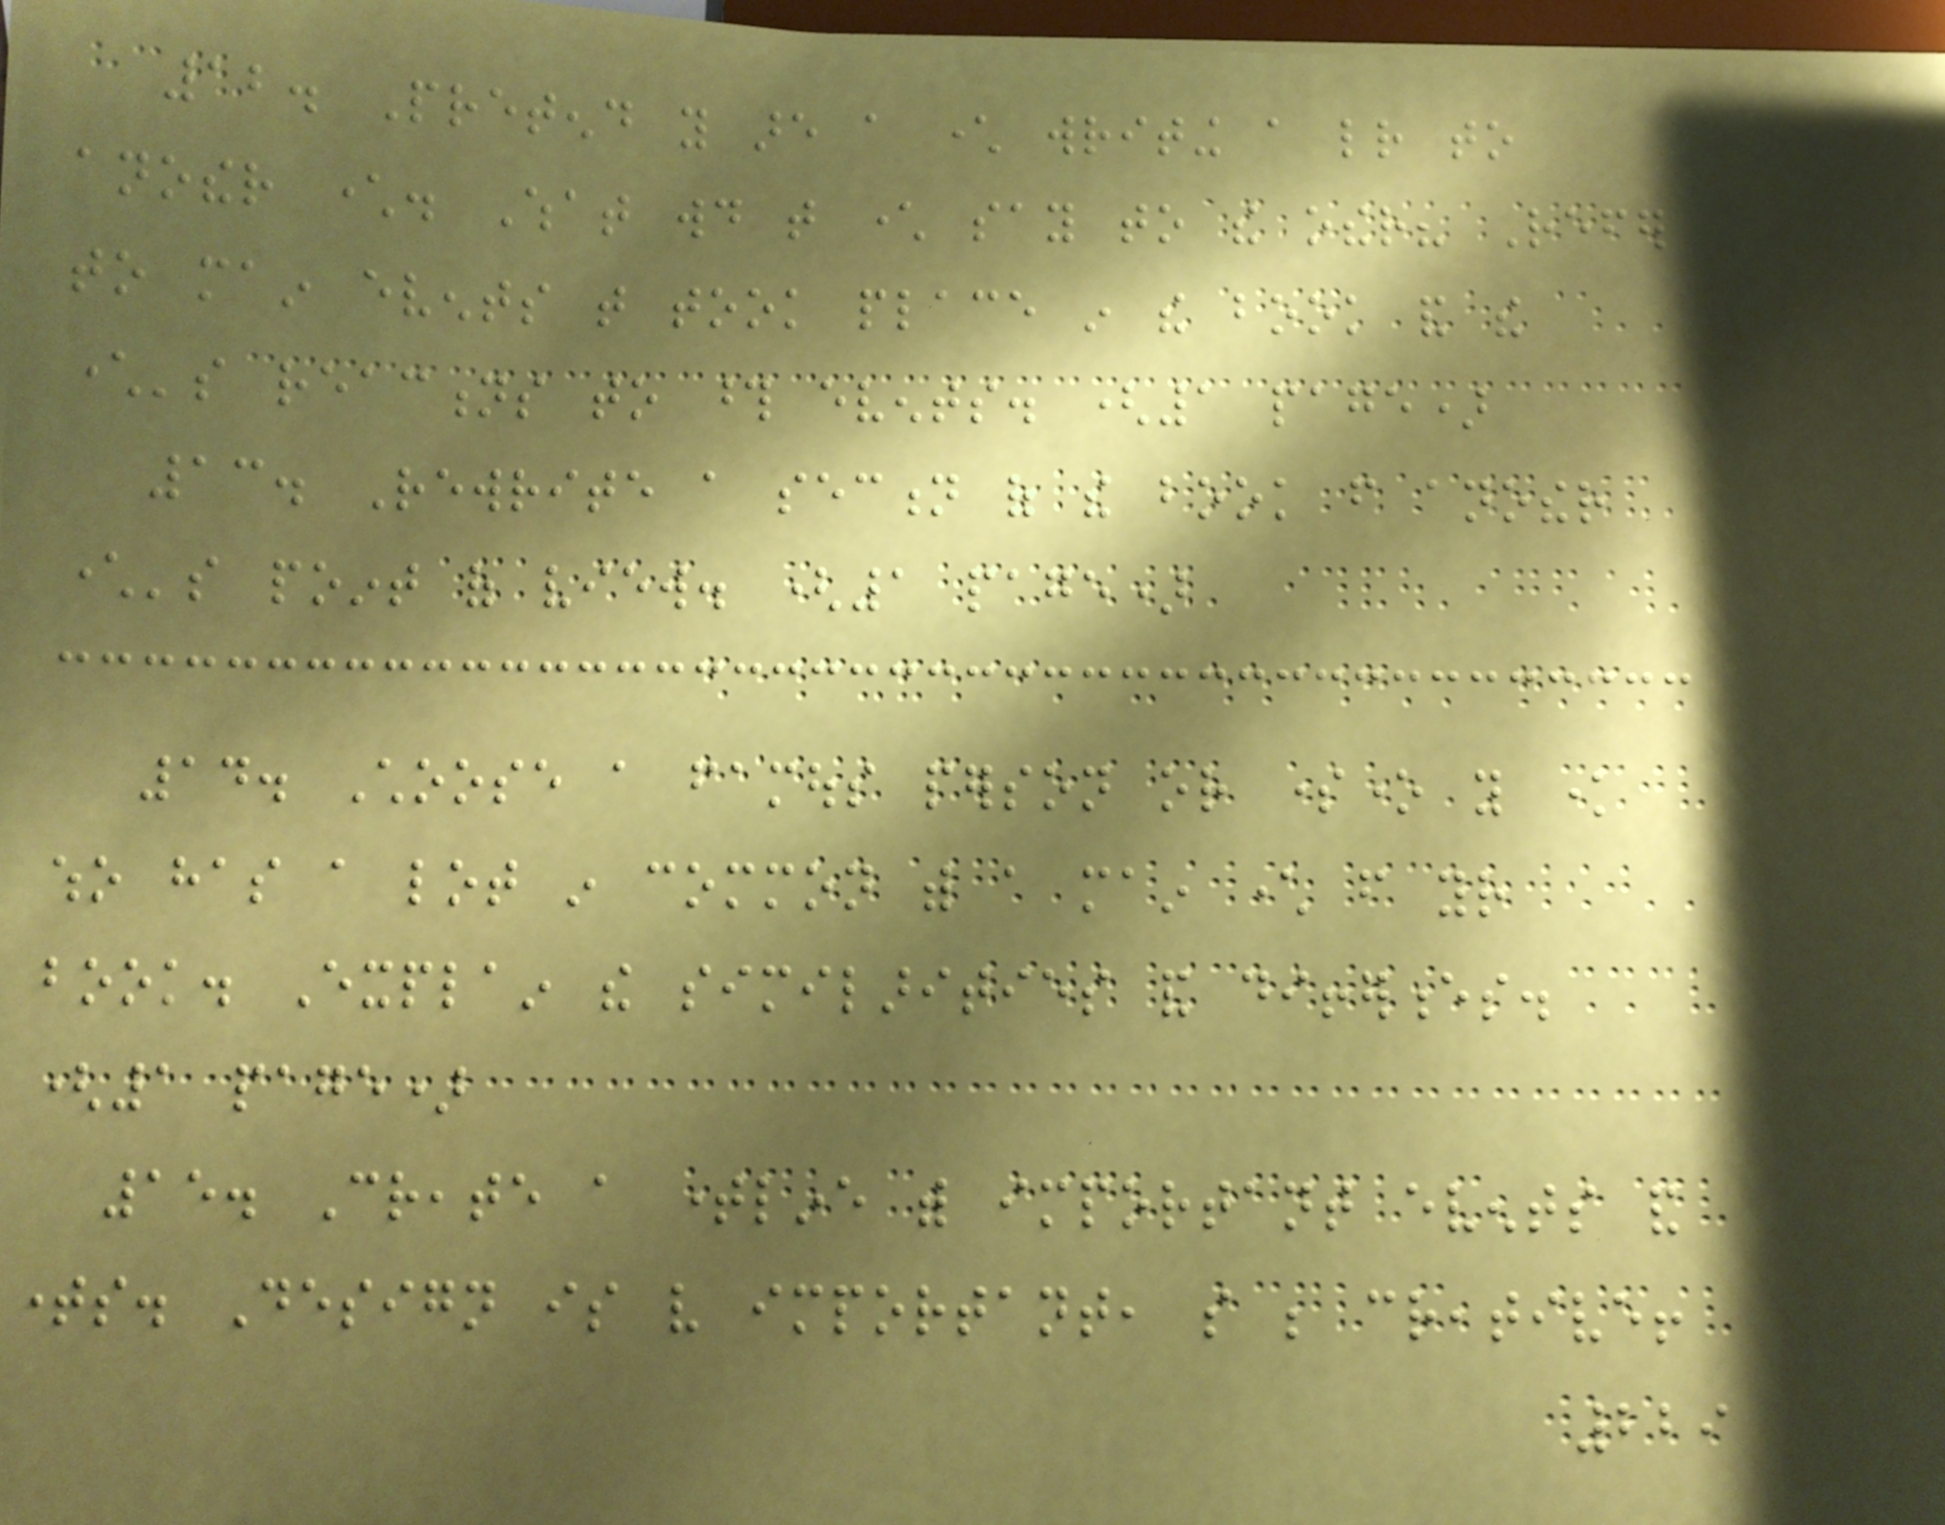12. Pretend you are a character writing a letter to
another character. What would that character say to the other? Refer
to main events that took place in the book and the
character's reactions to those events. (1 page)
13. Rewrite a section of the book from another
character's point of view. (1 page)
14. Choose a famous person or someone you know
who has a lot in common with a main character from your
book. Explain the similarities and differences.
(1 page)
15. Create a timeline with important events and
times. Design is very important, so be creative!
229
